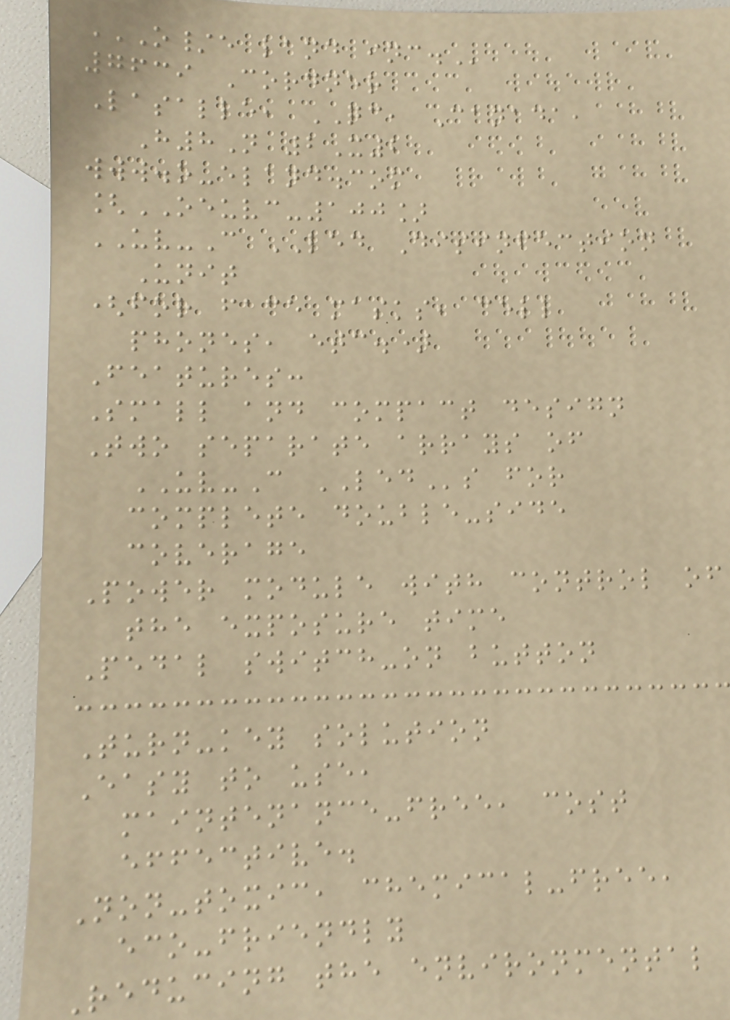O/E LAND INC.
7639 Cordner
Lasalle, QC, Canada,
H8N 2X2
www.o-eland.com
[OEUVC-100]
UV-C LED Disinfection
Unit
(for face masks, cell
phones, etc.)
Features:
Small and compact design
Two separate arrays of
UV-C LEDs for
complete double-side
coverage
Power module with control of
the exposure time
Pedal switch-on button
Turn-key solution
Easy to use,
maintenance-free, cost
effective.
Non-toxic, chemical-free,
eco-friendly
Reducing the environmental
